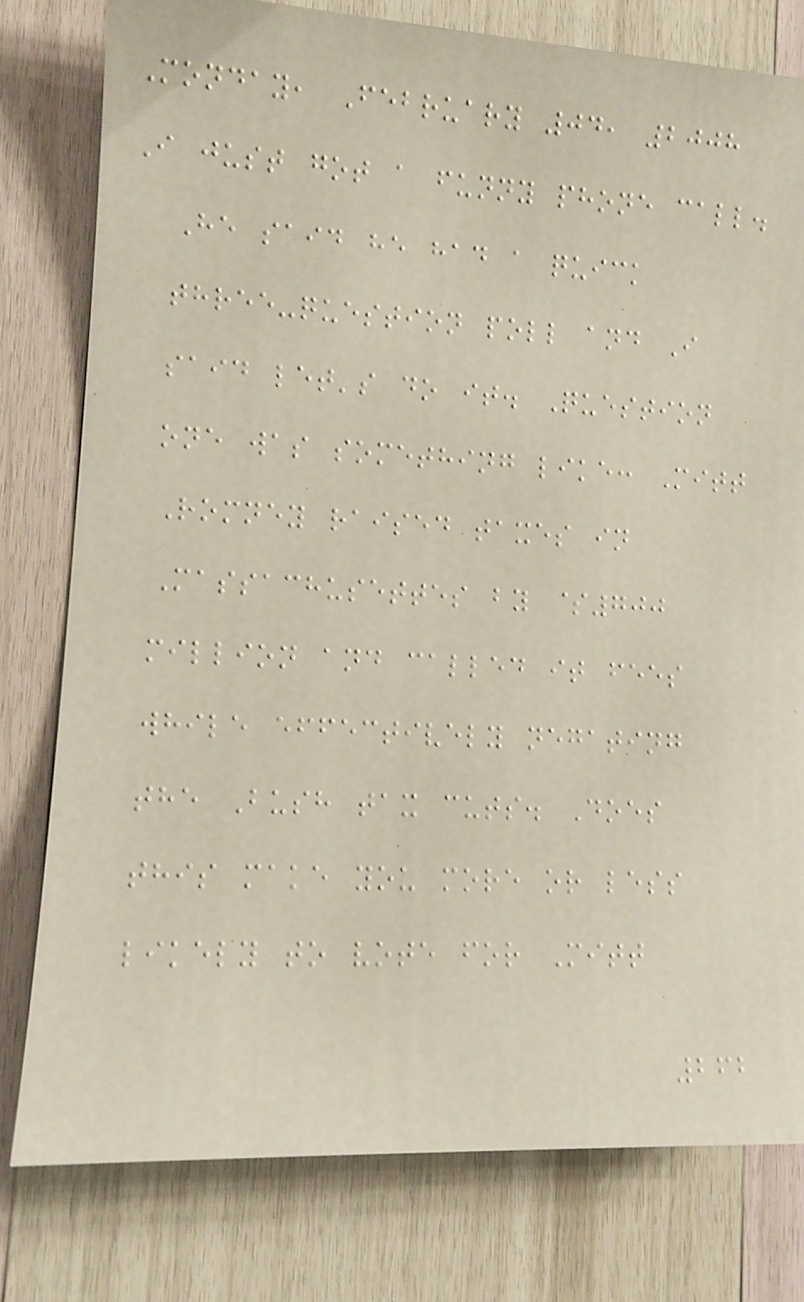Monday, February 04, 2008
I just got a funny phone call.
He said he had a quick
three-question poll and I
said let's do it. Question
one was something like: Mitt
Romney raised taxes in
Massachusettes by $700
million and called it fees
while effectively negating
the Bush tax cuts. Does
this make you more or less
likely to vote for Mitt
262
